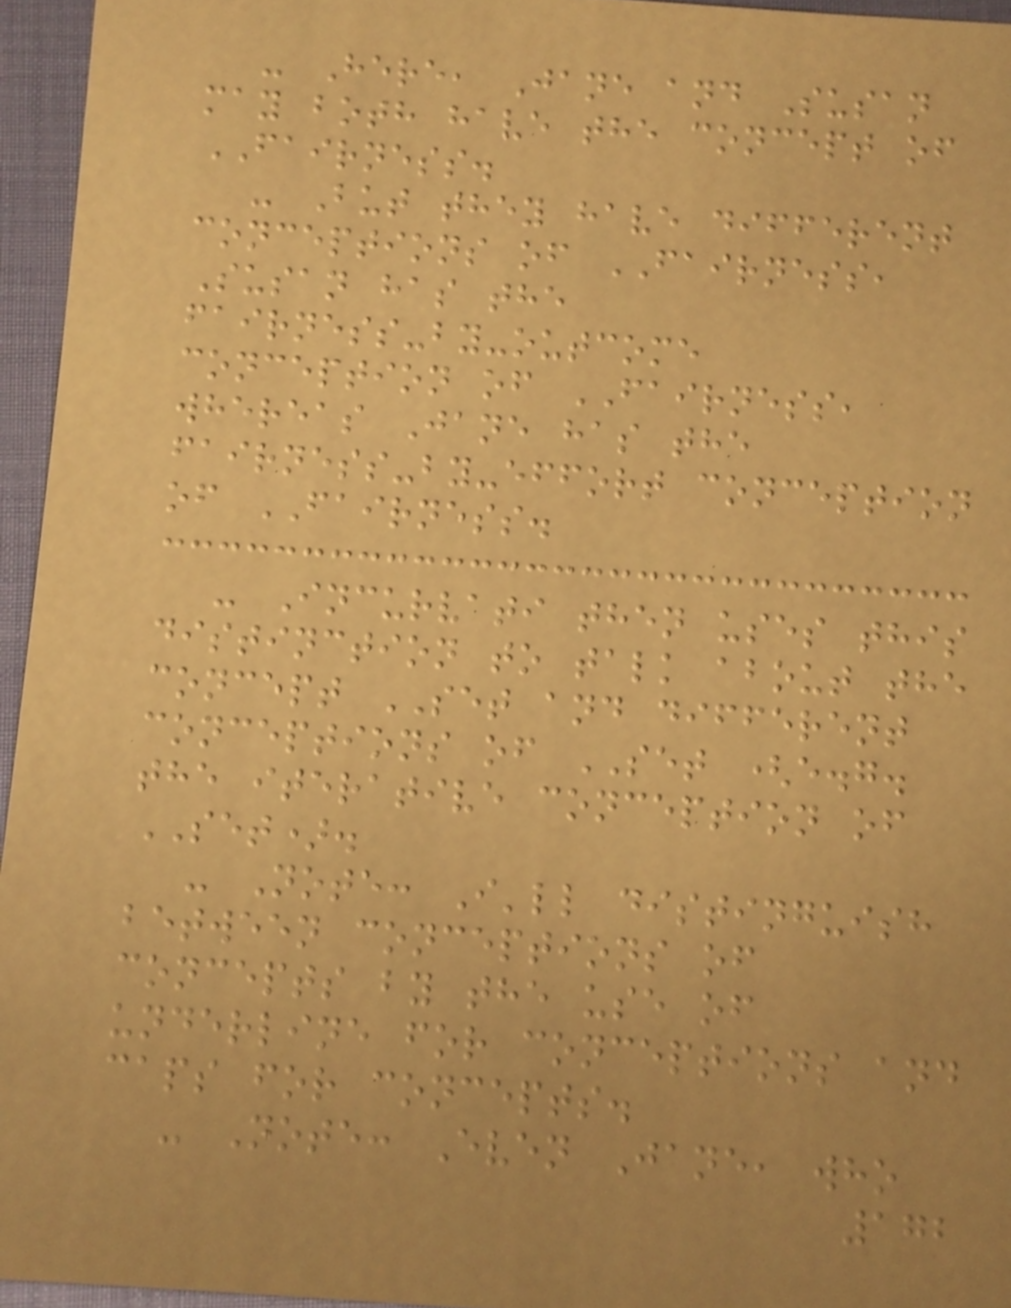- Here, Jane and Susan
may both have the concept of
FAIRNESS.
- But they have different
conceptions of FAIRNESS,
Susan has the
fairness-by-outcome
conception of FAIRNESS,
whereas Jane has the
fairness-by-effort conception
of FAIRNESS.
- Incurvati then uses this
distinction to talk about the
concept SET and different
conceptions of SET (e.g.
the iterative conception of
SET).
- Note: I'll distinguish
between conceptions of
concepts by the use of
underline for conceptions and
caps for concepts.
- Note: Even Jane, who
172
